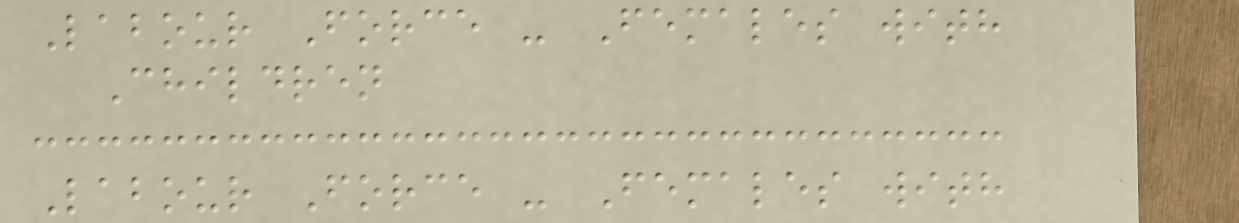Labour Force - Females with
Children
Labour Force - Females with
